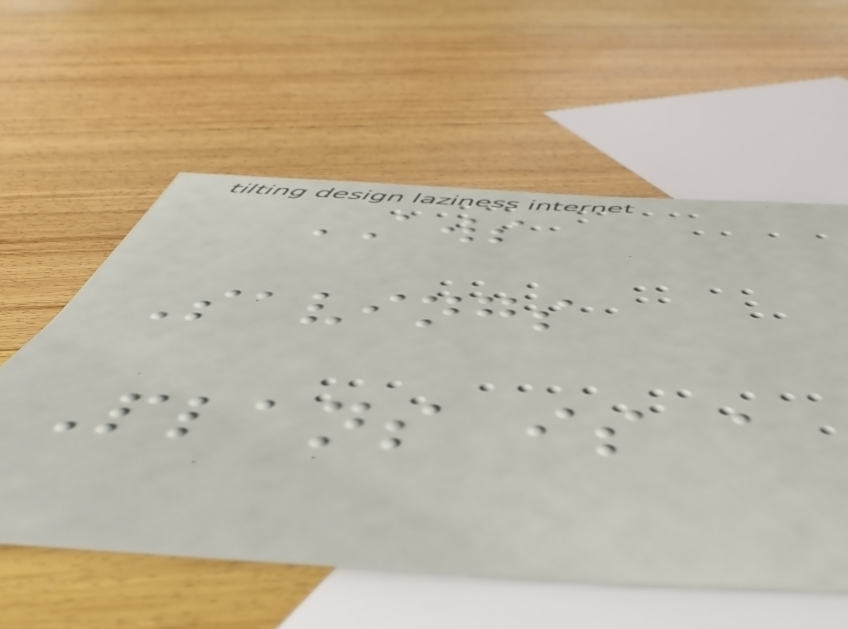AWS
Savings
Plans is a
